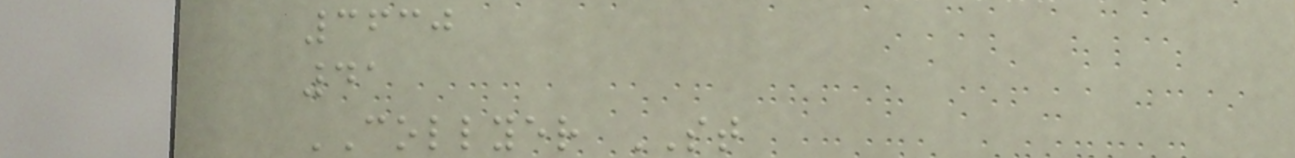3630
41
COLLYER ST
